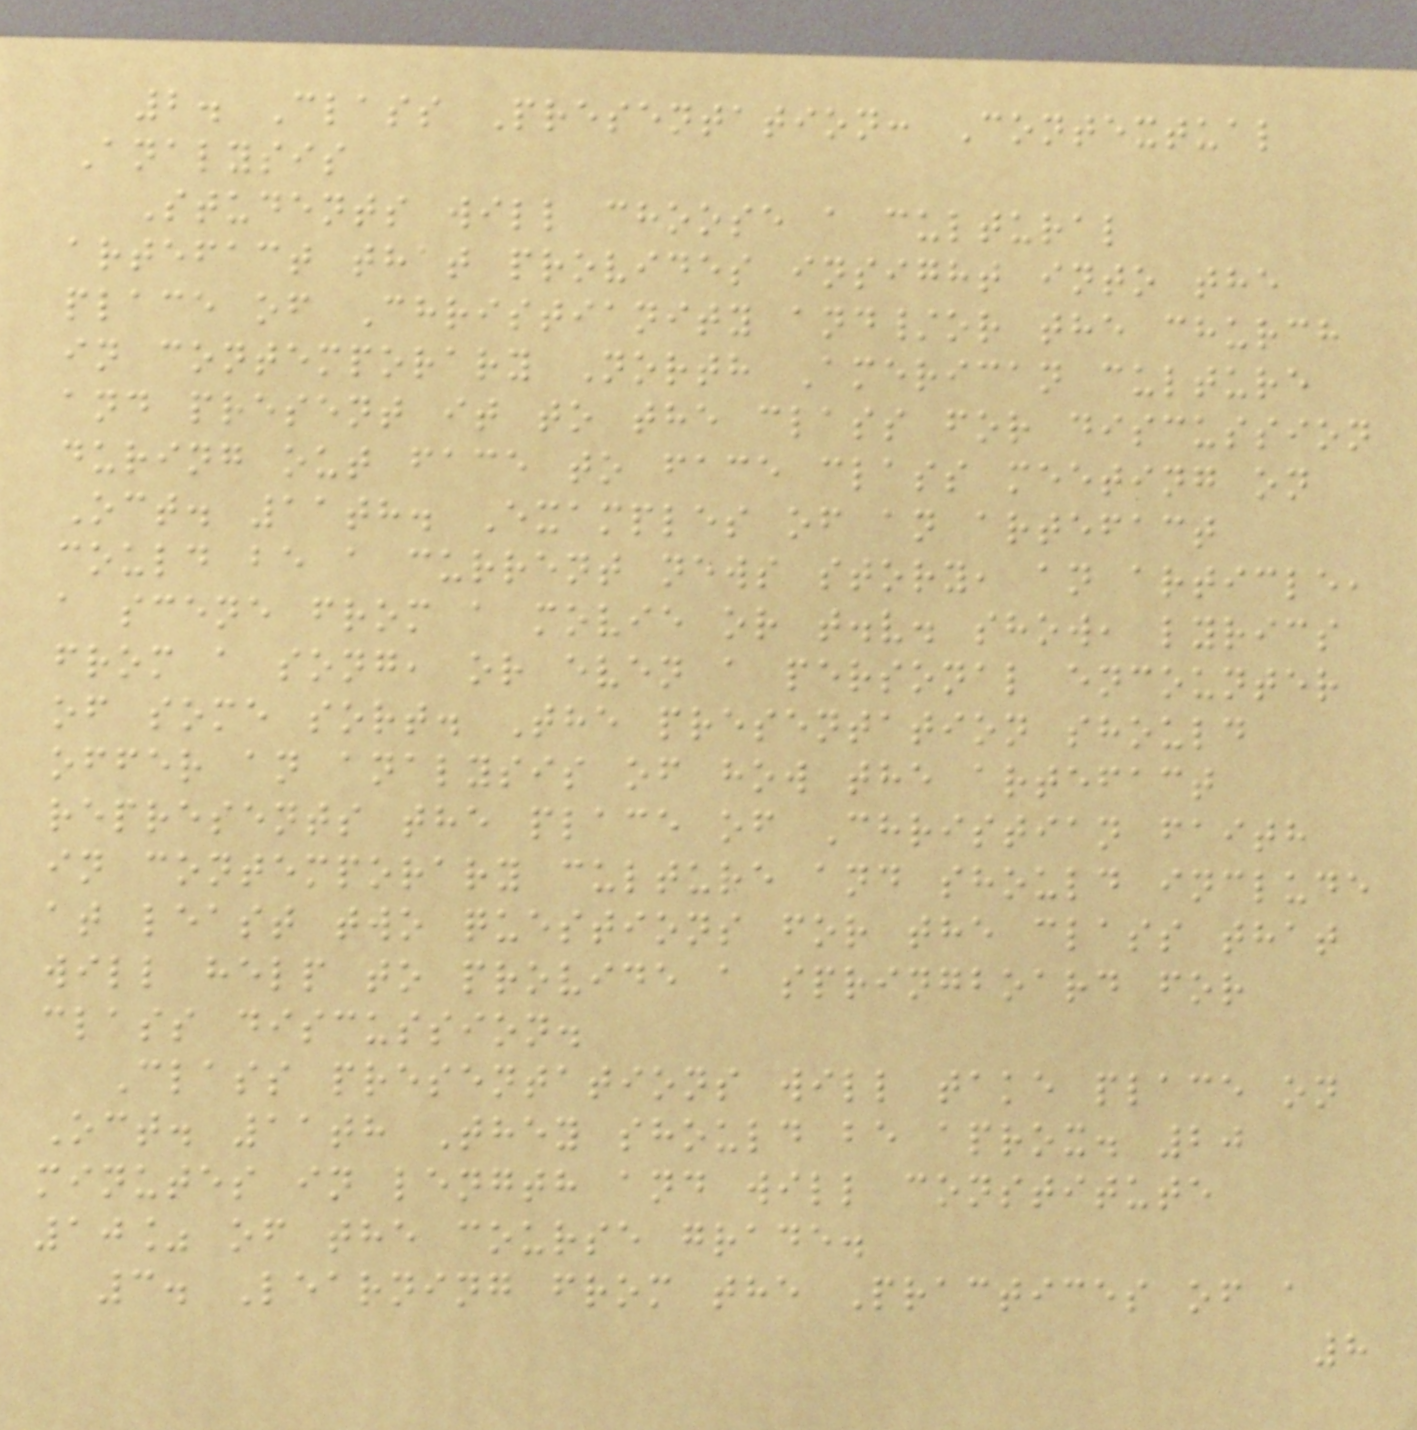2. Class Presentation: Contextual
Analysis
Students will choose a cultural
artefact that provides insight into the
place of Christianity and/or the church
in contemporary North American culture
and present it to the class for discussion
during out face to face class meeting on
Oct. 11th. Examples of an artefact
could be a current news story, an article,
a scene from a movie or t.v. show, lyrics
from a song, or even a personal encounter
of some sort. The presentation should
offer an analysis of how the artefact
represents the place of Christian faith
in contemporary culture and should include
at least two questions for the class that
will help to provide a springboard for
class discussion.
Class presentations will take place on
Oct. 11th They should be aprox. 20
minutes in length and will constitute
10% of the course grade.
3. Learning from the Practices of a
8
